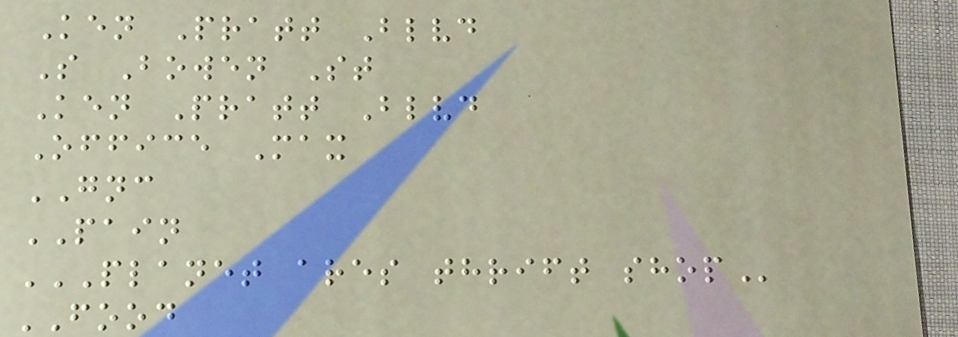Ken Pratt Blvd
S Bowen St
Ken Pratt Blvd
Office Max
GNC
PAIN
PLANET ARES THRIFT SHOP
FOOD
